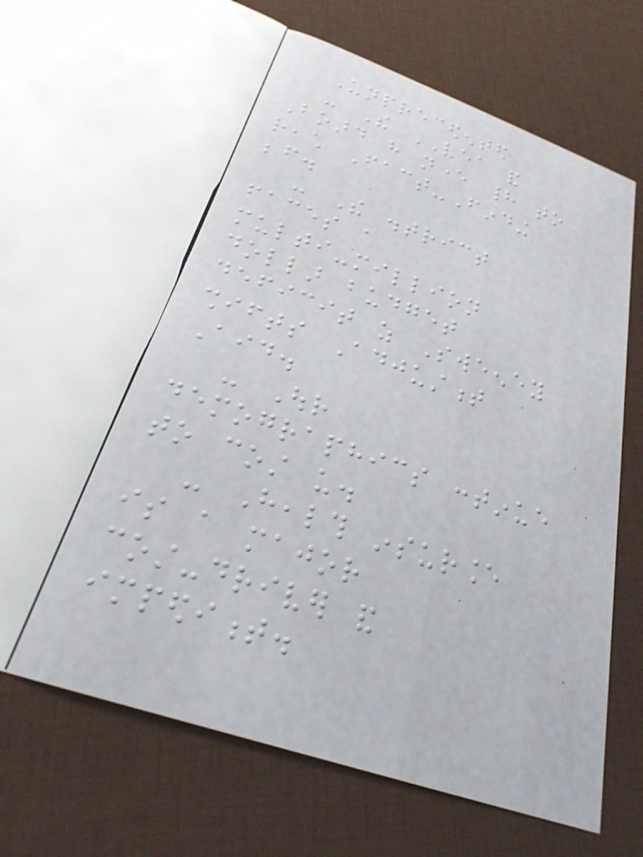Unprecedented
- The VEA and
Board have never had to
reach Fact-Finding
before.
- The district
faces a
multi-million
dollar budget
deficit as Sweeney
shifts Adjustment
Aid.
- Our
demographics continue
to cost us.
- Health insurance
is a major
cost-driver and
impediment.
